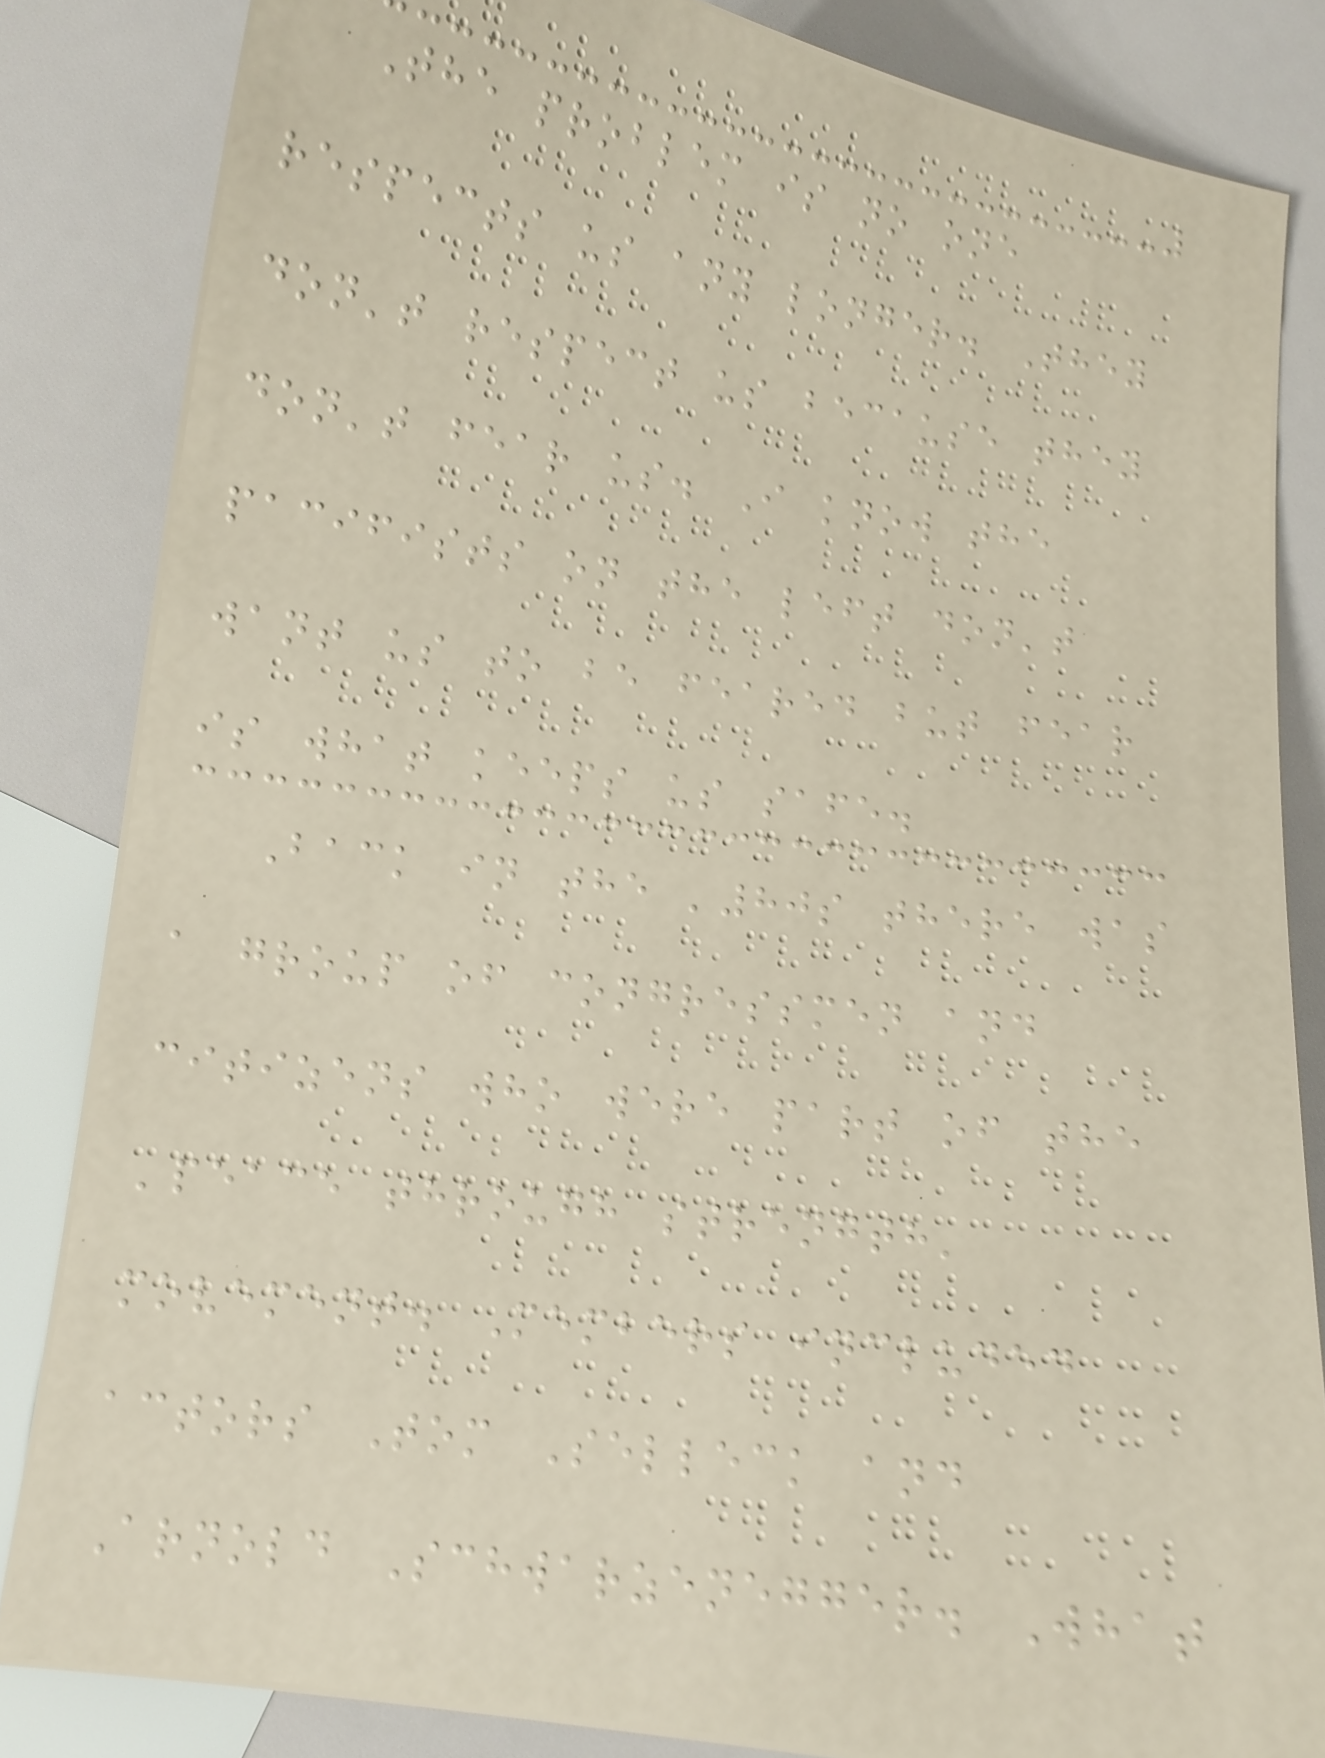The problem is no one
respects us any longer. They
don't respect us because they
don't fear us. I know the
pacifists on the left don't
want us to be feared but fear
is what keeps us safe.
Back in the '80s there was
a group of congressmen and
citizens who were part of the
'peace through strength'
movement. Members included
actors Tom Selleck and
Arnold Schwarzenegger. What
